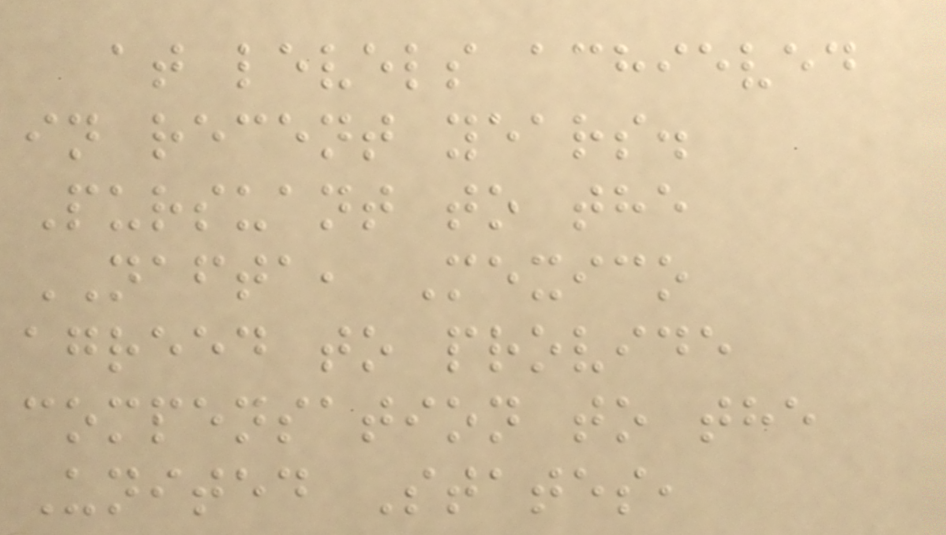at levels achieved
in recent years.
Pursuant to the
NAFTA, Mexico
agreed to provide
compensation to the
United States,
